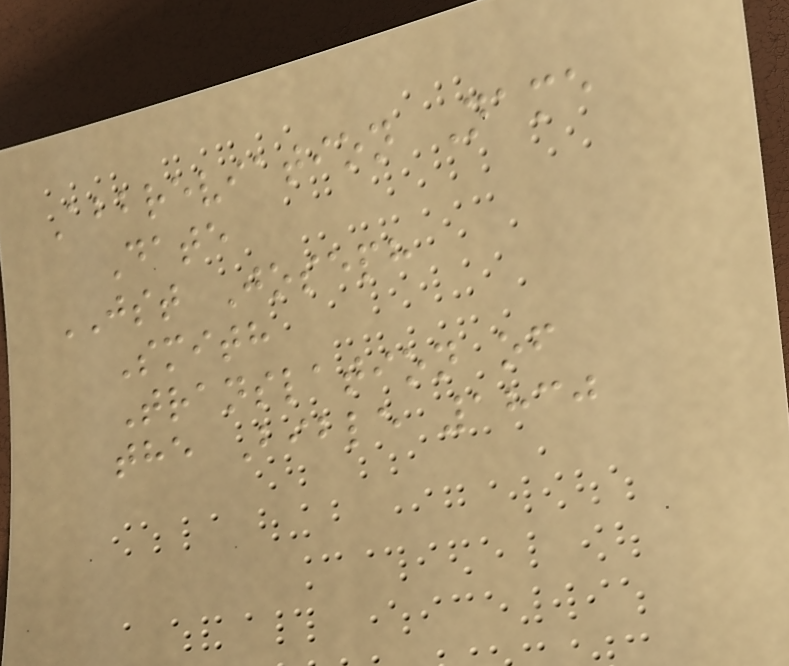Abbreviation Name
Date
JST Joseph
Smith
Translation of
the Bible 1830
